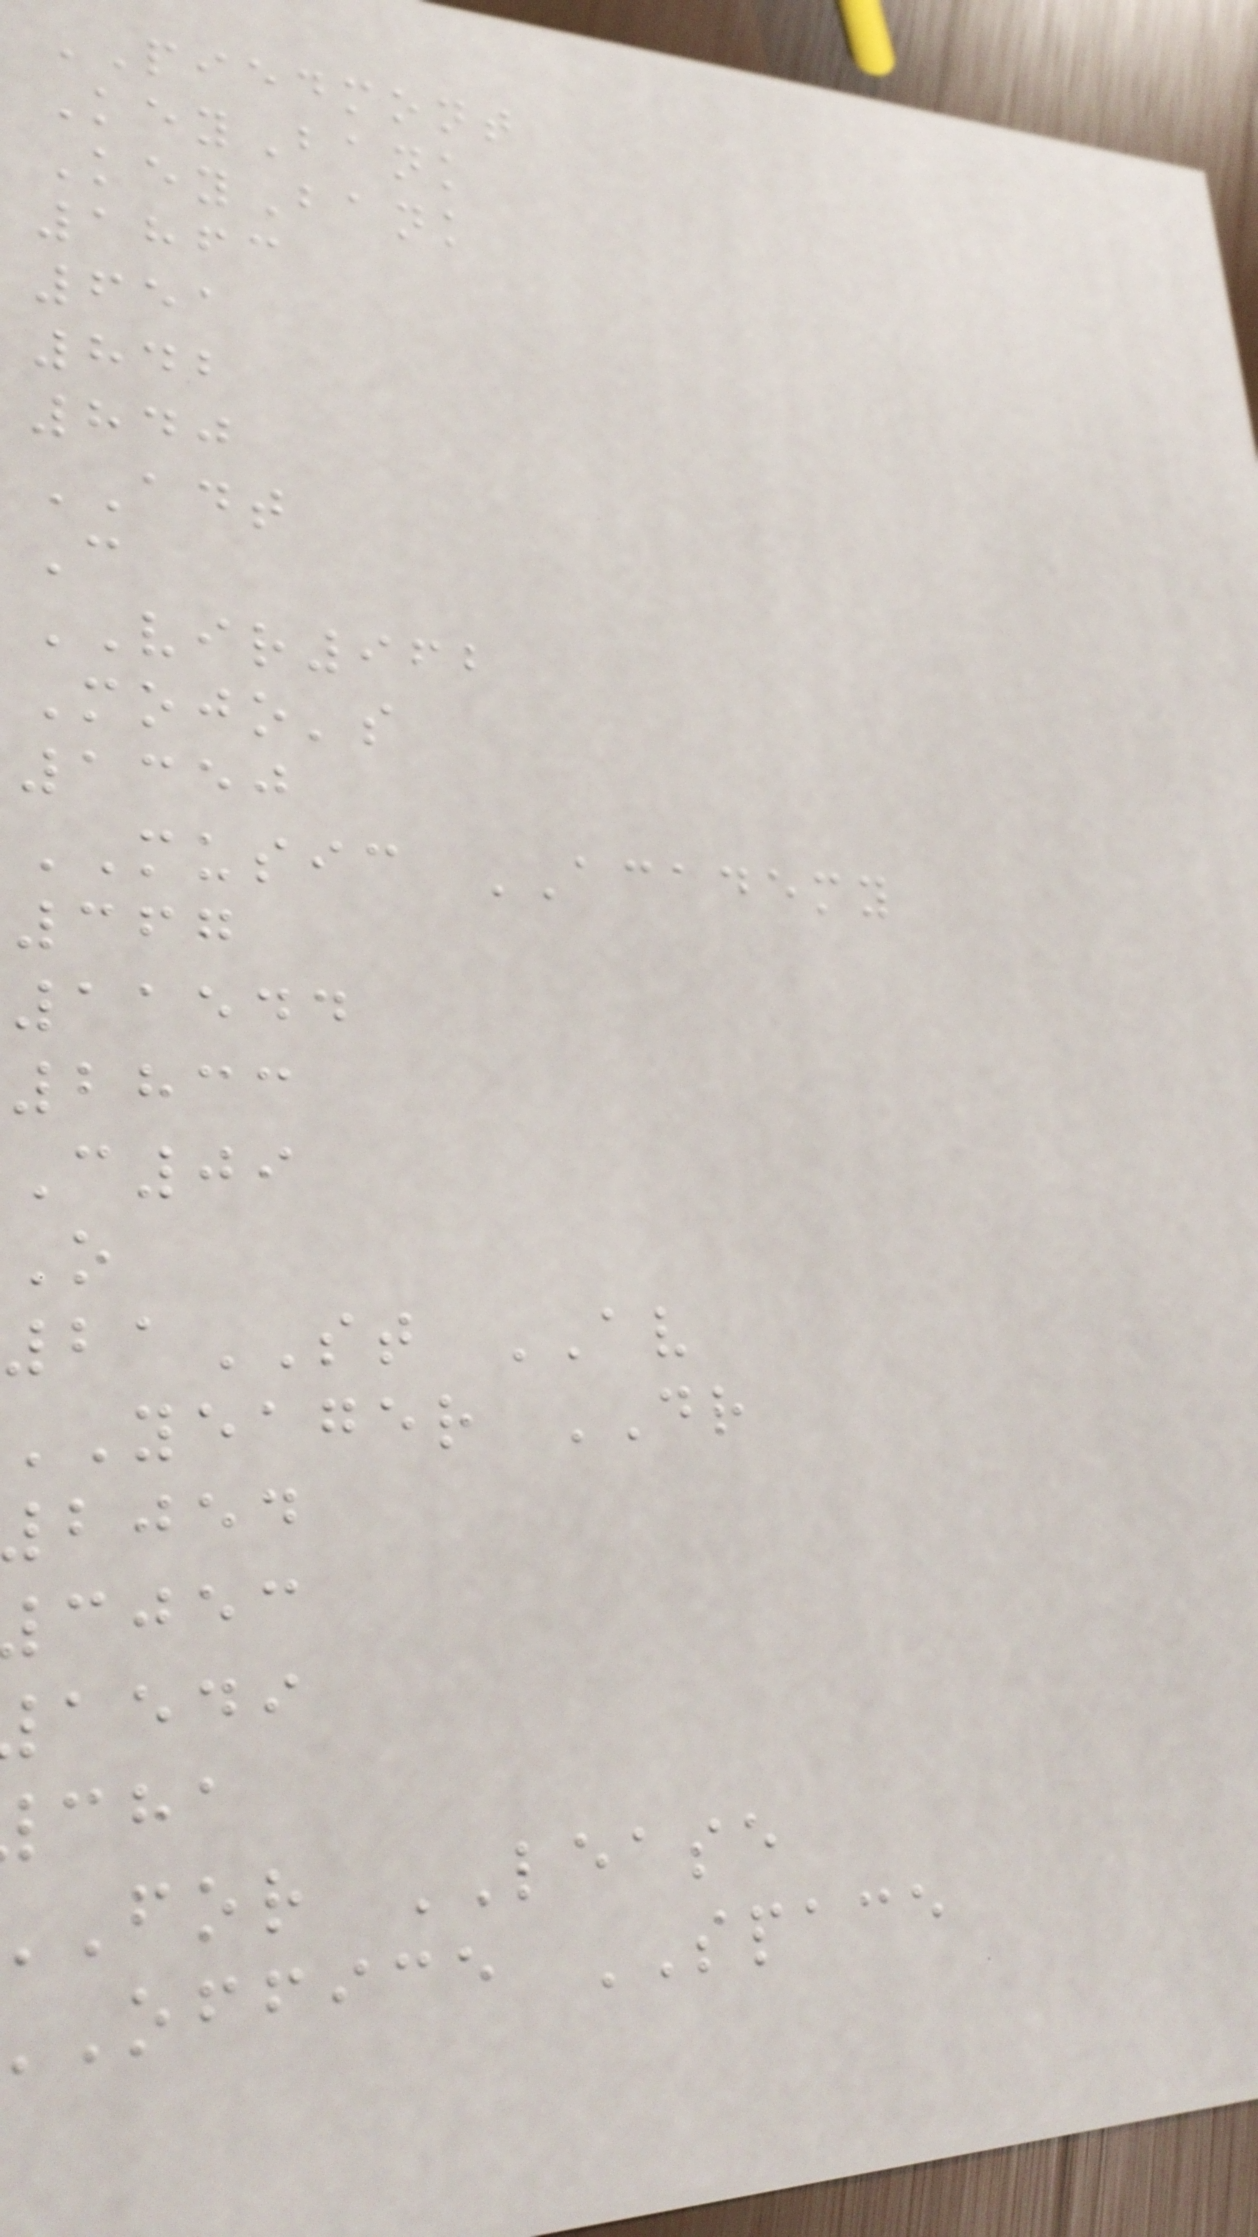PIEDMONT
KeyBank
KeyBank
1863
651
842
840
ADT
C
VIR962
Mojo's
1350
MUSIC ACADEMY
367
11544
2833
C09
O
21ST AV
YEAGER DR
bjed
cjec
aedi
for LEASE
office SPACE
